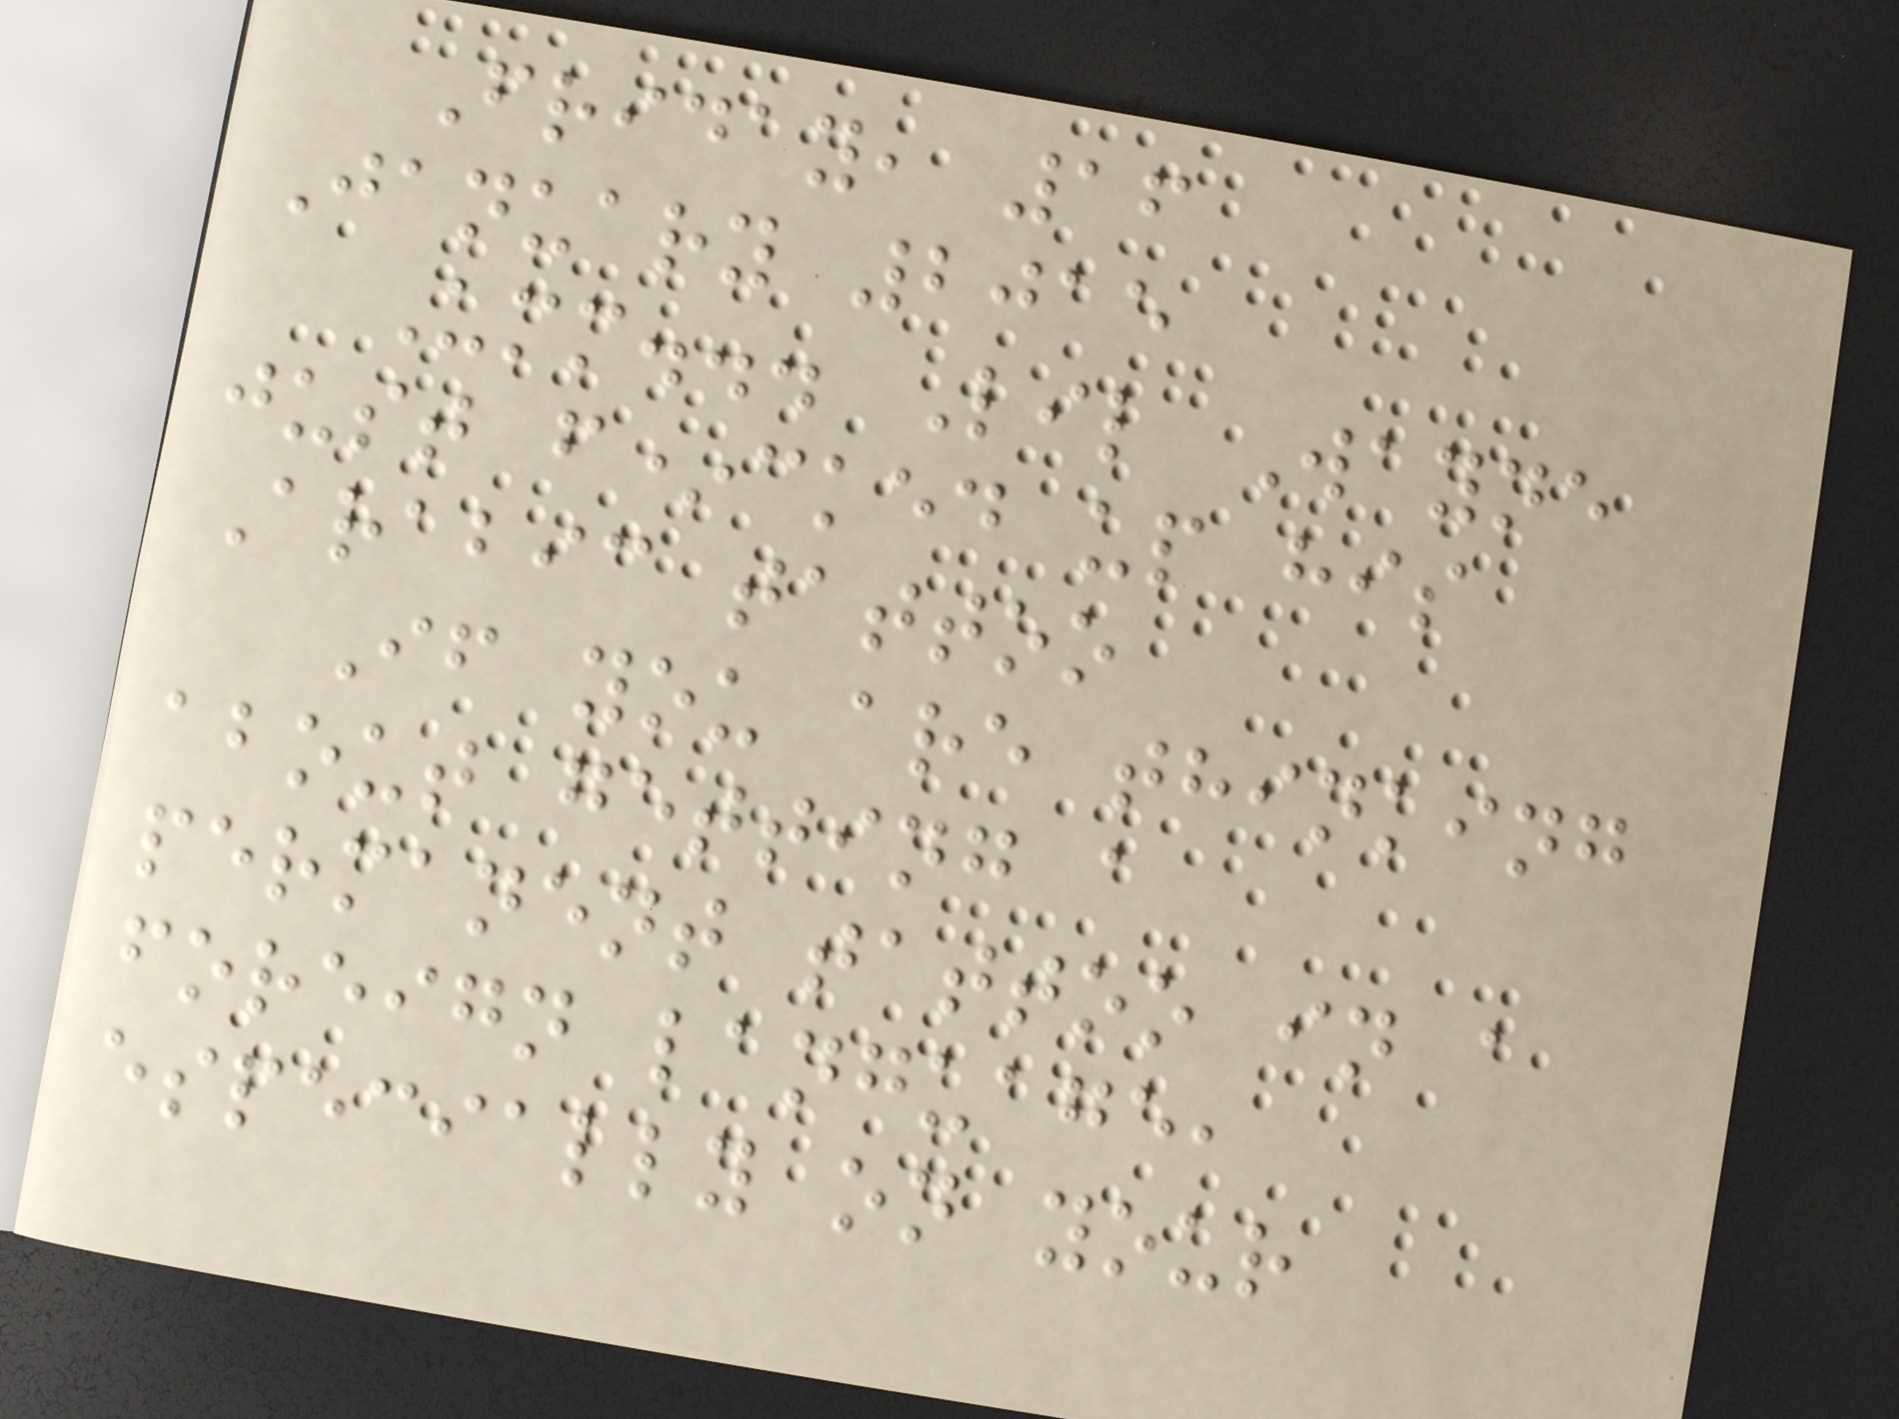Friday, 16
January 2015
Umm... Lil Wayne
just f*cked up his
Arabic tattoo
If you are thinking
about getting a
permanent tattoo in a
foreign language,
especially on your
